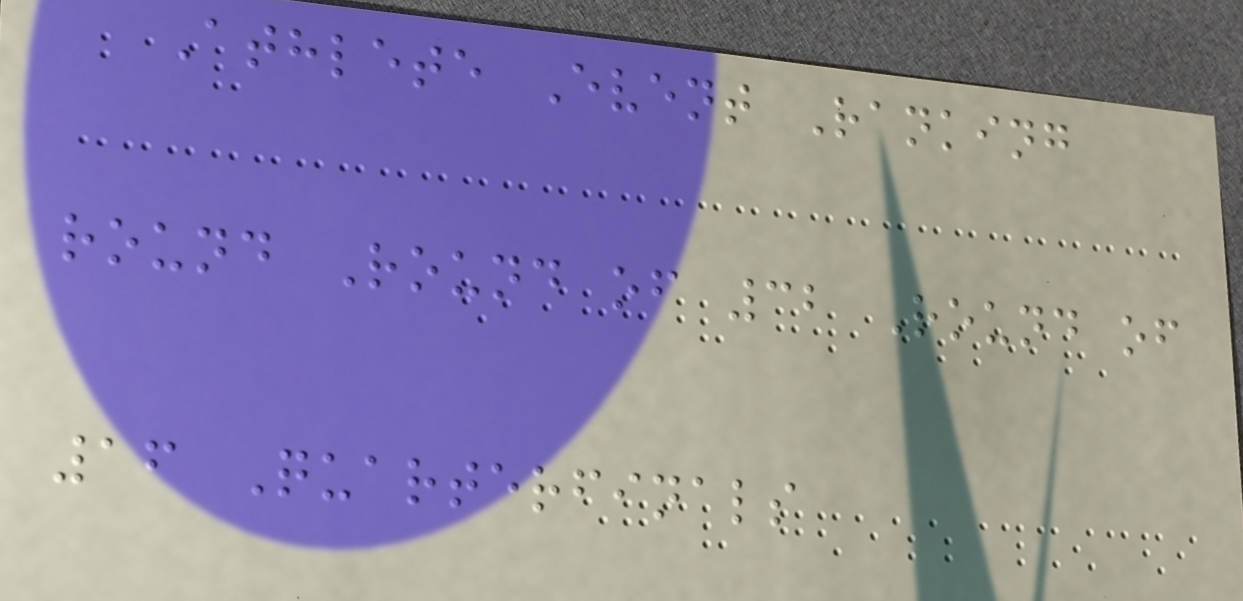Athlete Event Ranking
round Round of 32 Round of
16 Quarterfinals
